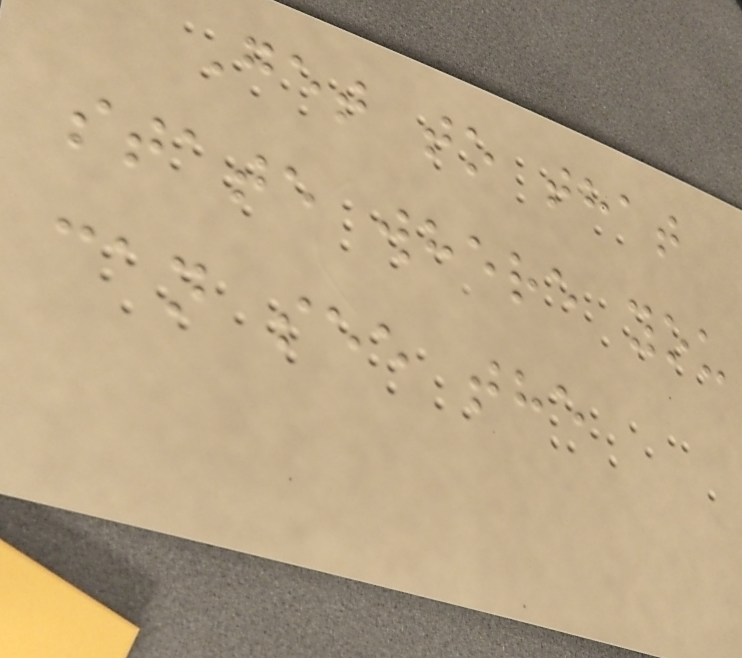Get to that
state where you
can see the
